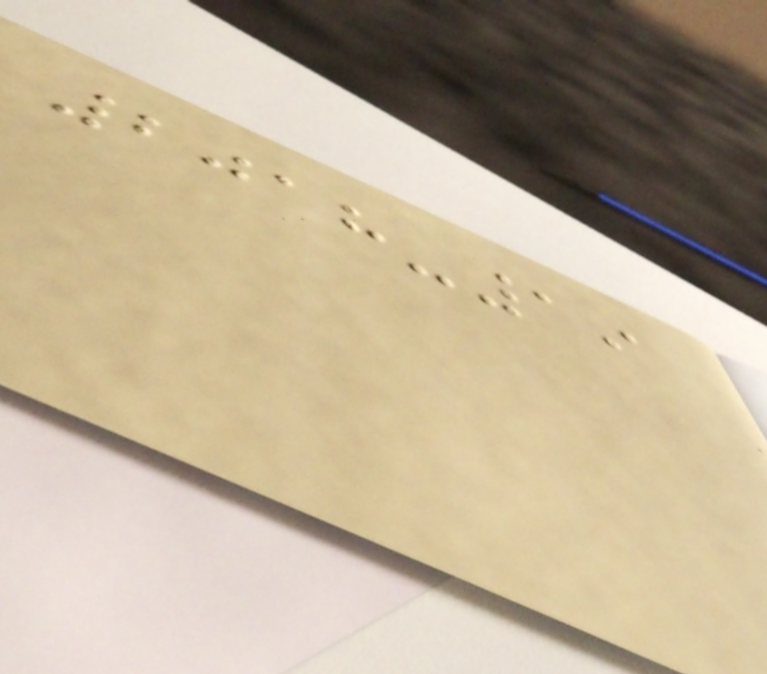2018-19
